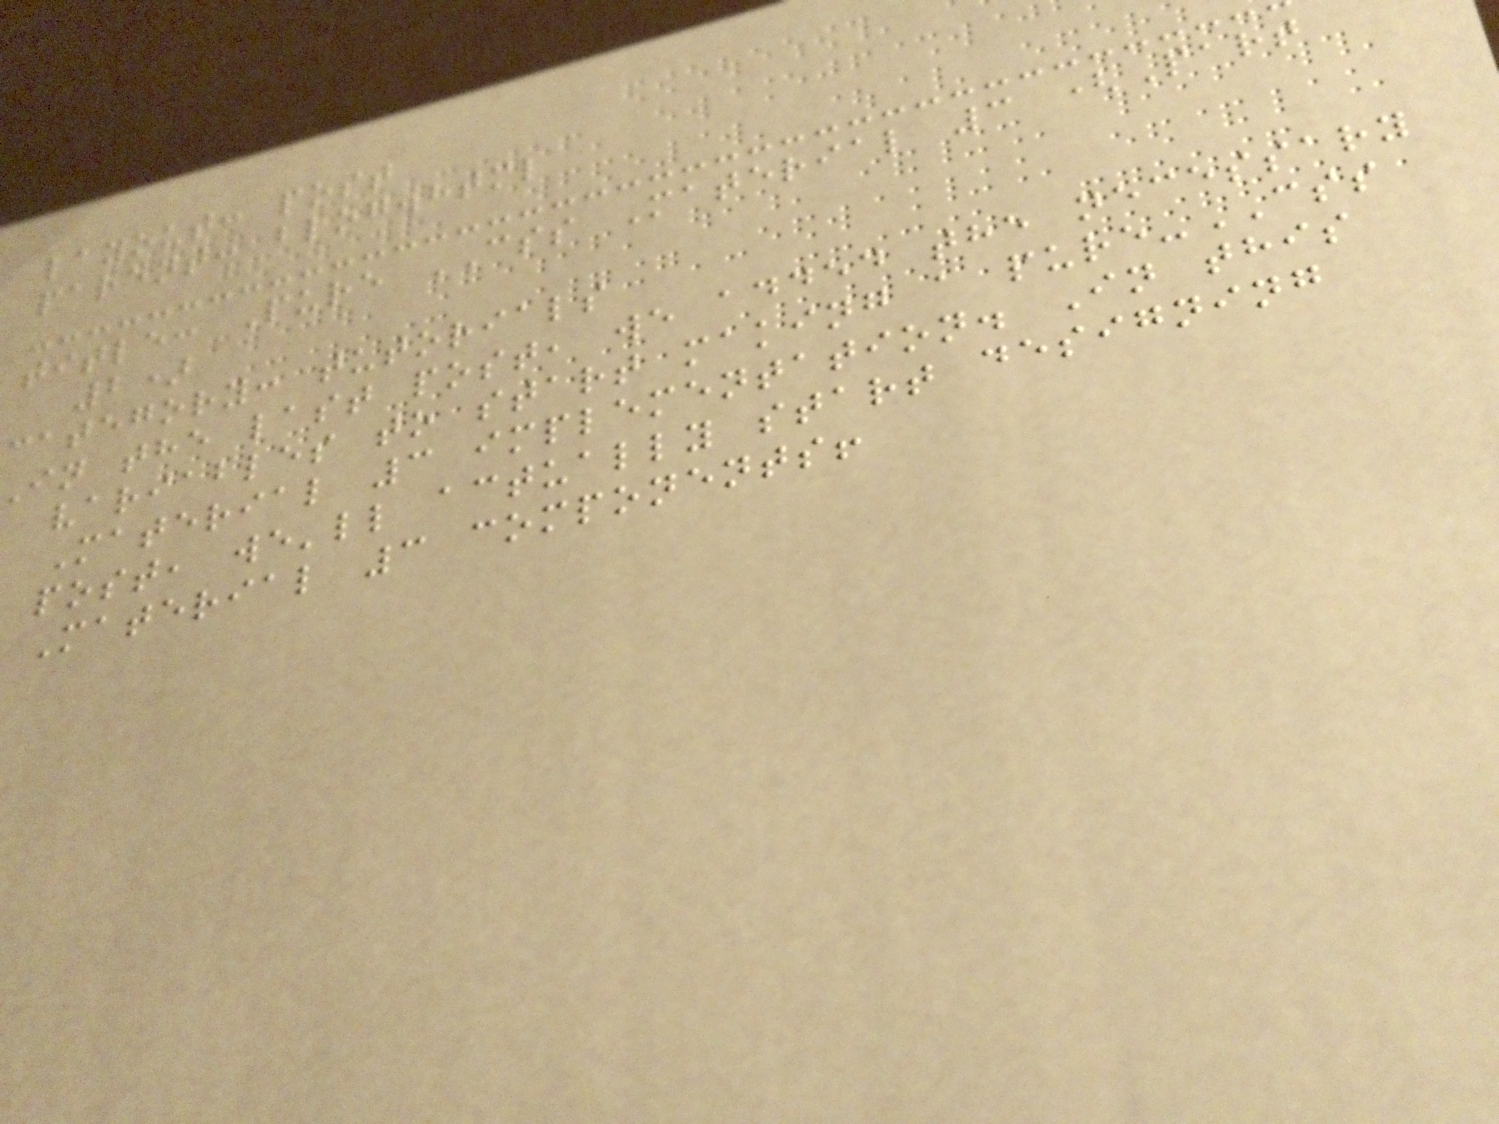layout: post
parent: blog.html
title: Pure CSS Material 3 (Part
2)
category: tutorials
in the last post, we added the necessary
variables to start making a pure-CSS
Material 3 implementation. In this
post, we'll actually start designing
Material 3 components!
